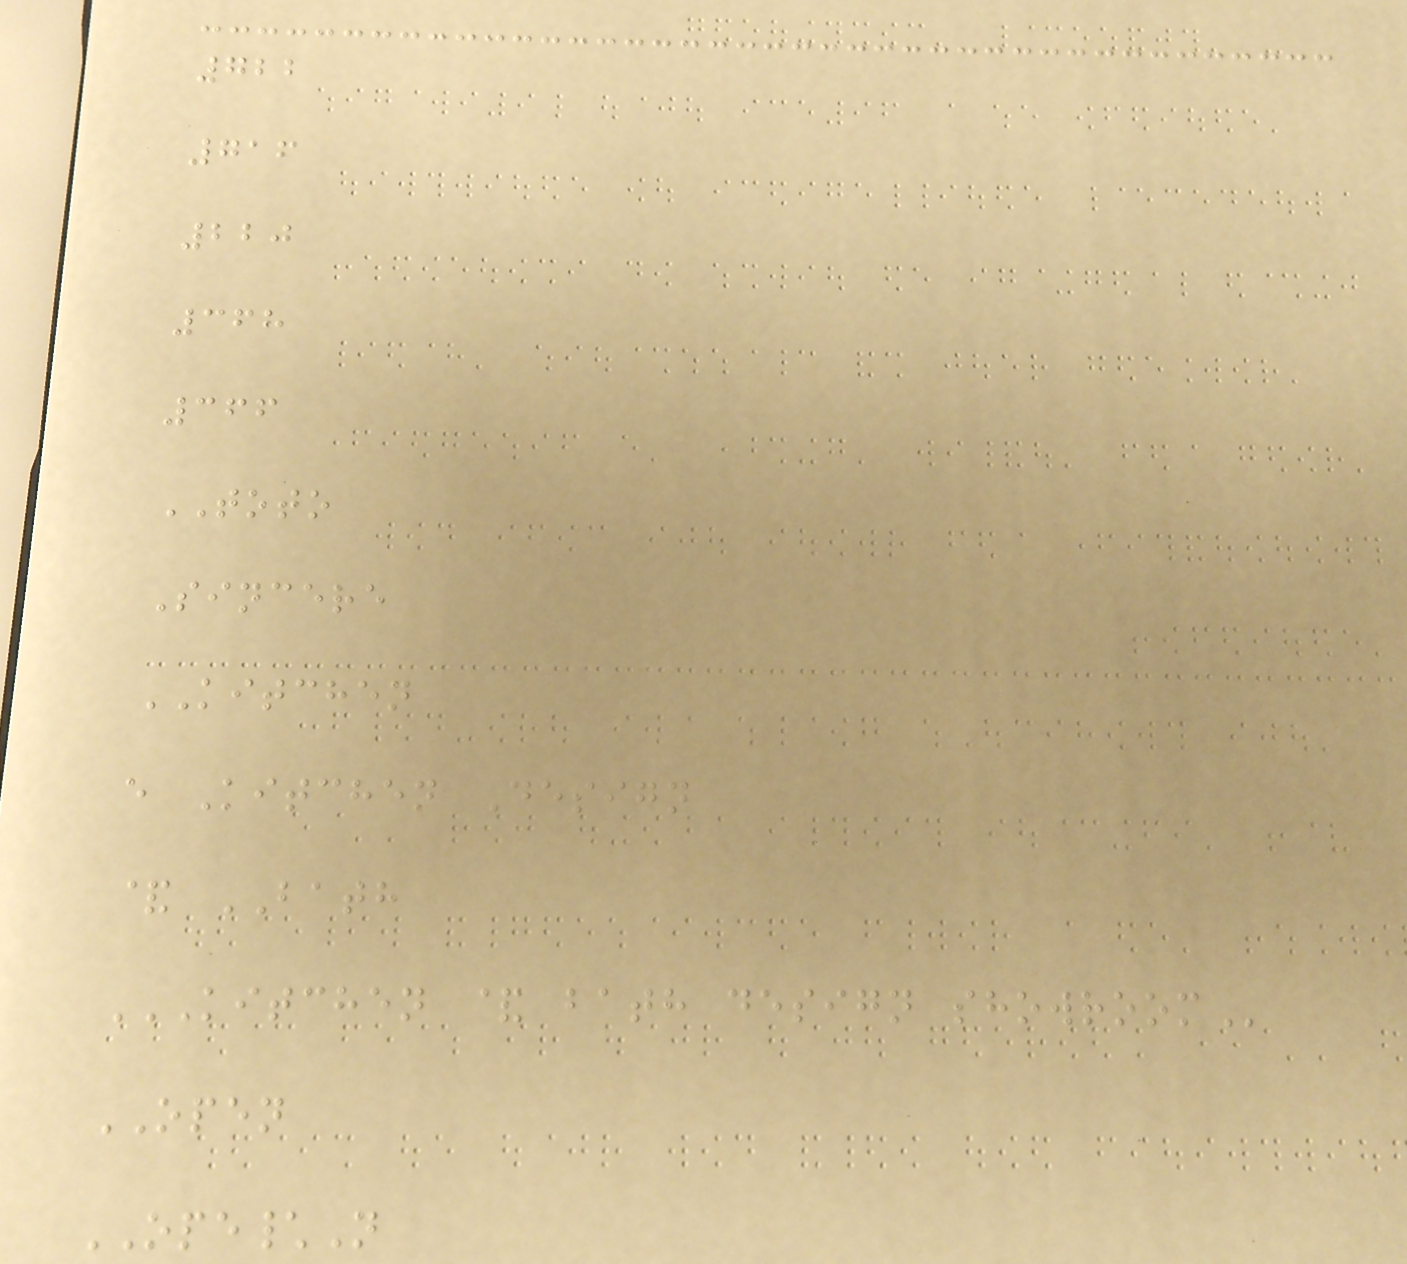722
716
220
368
366
TOTO
Sincere
KITCHEN
e Kitchen Design
& BATH
KITCHEN & BATH DESIGN SHOWROOM
OPEN
OPE\N
